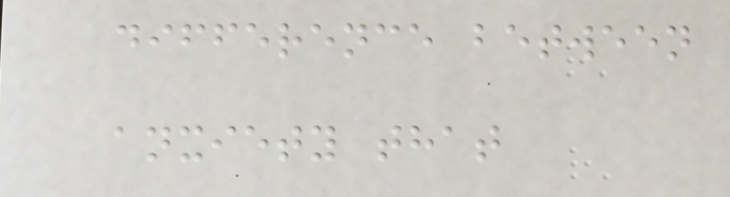difference between
anxiety that
